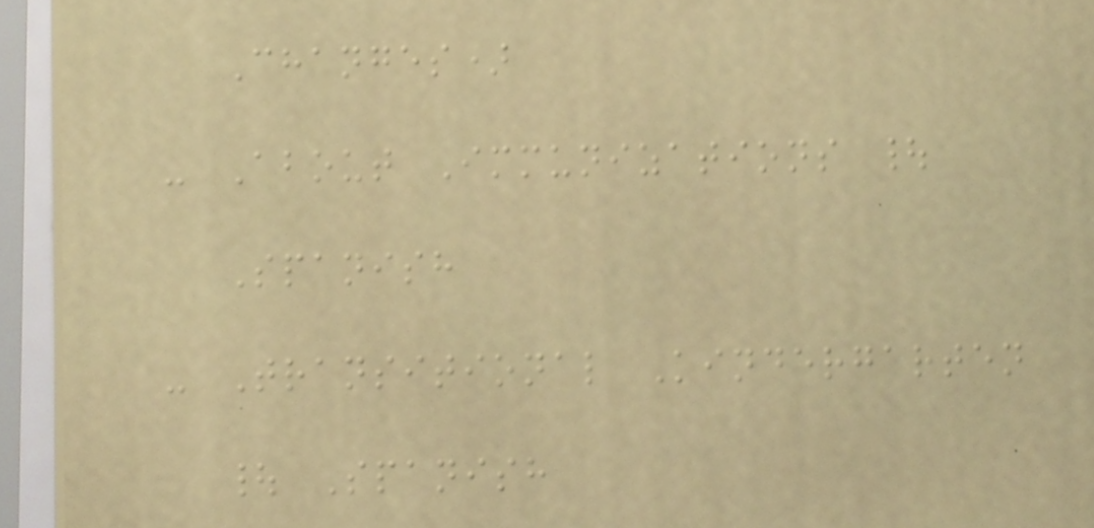Changes)
- About Immunizations |
Spanish
- Transitional Kindergarten
| Spanish
